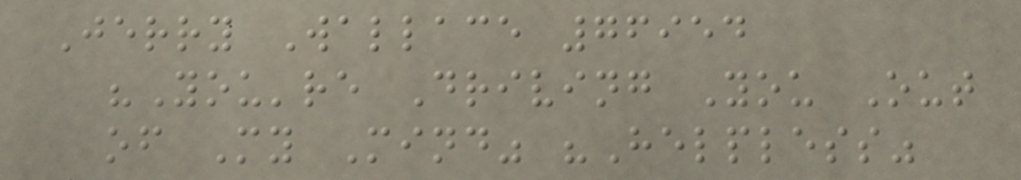Jerry Wallace 76954
"You're Driving You Out
of My Mind" "Helpless"
